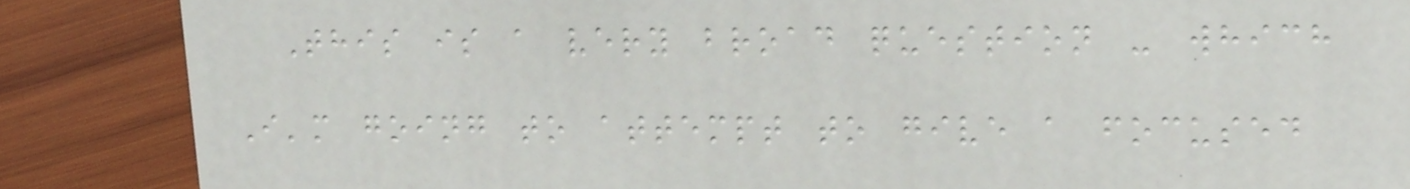This is a very broad question - which
I'm going to attempt to give a focused
